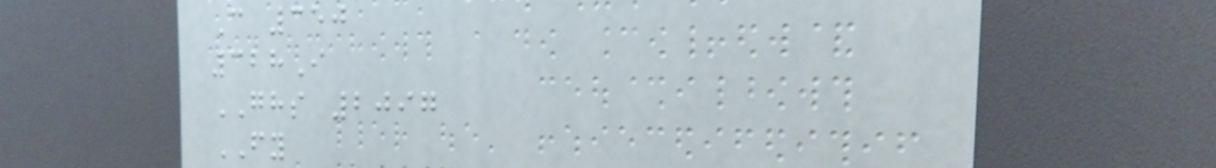C 350
328I
GHS 2097
FY
